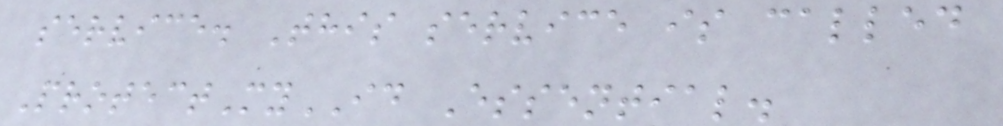service. This service is called
ProtectMyID Essential.
